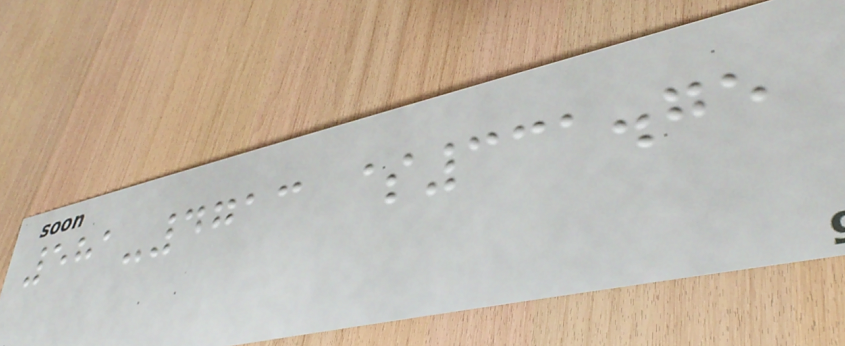581-4713 $331.75
